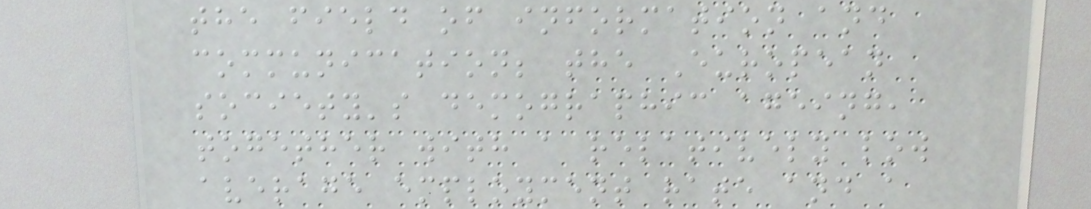the field of information and
communication; the European
society's demographic ageing,
together with a relatively low
average employment rate and a
